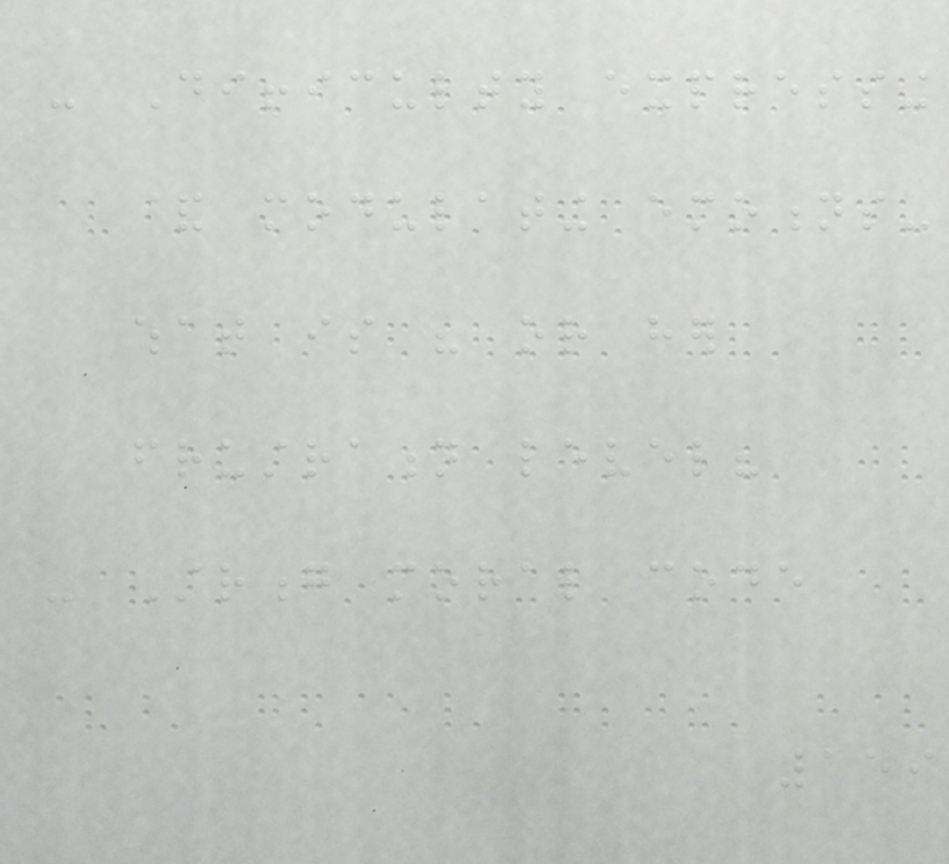- Difficulty expressing
& modulating emotions-
what is his or her
frustration level?
- Strong moral code
159
